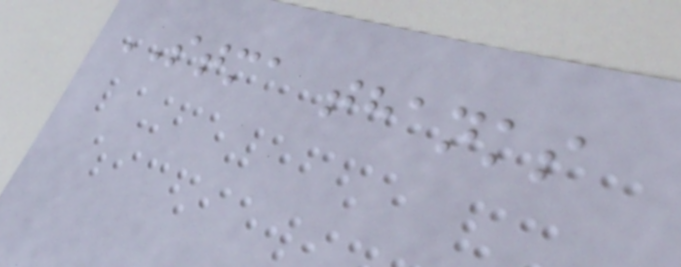STMA thanks
